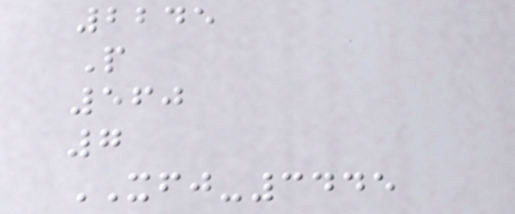2245
P
560
7
XFJ-3445
